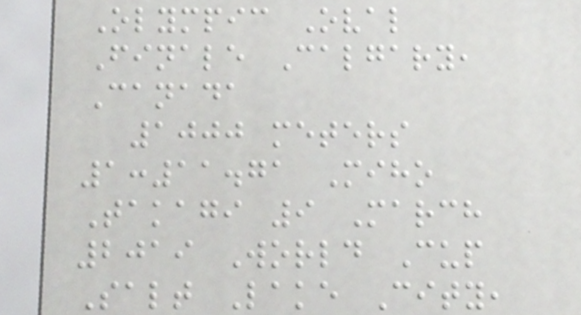Olympic Oval
Finale Calgary,
Canada
1000 meters
1:11.71 Miho
Takagi 9 March
2019 World Cup
Salt Lake City,
